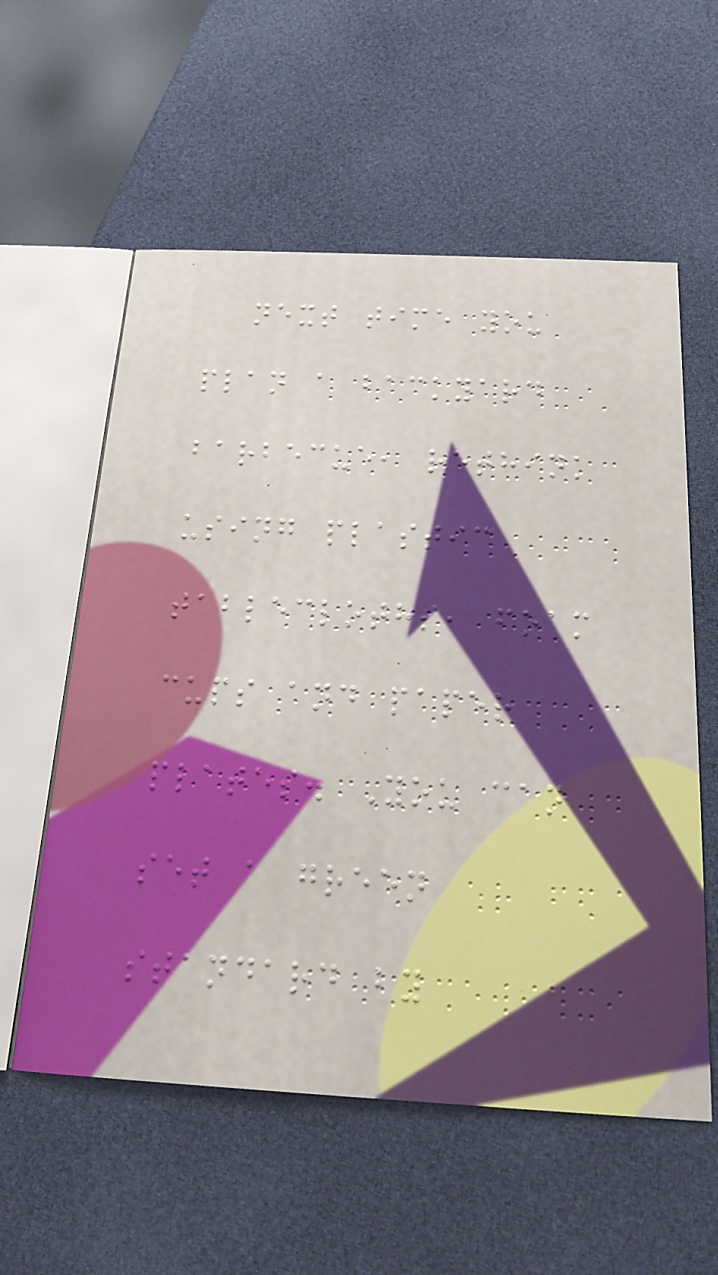next time you
plan a backyard
barbecue, rethink
using plastic
tablecloths, foam
cups and paper
plates. You can
set a green
standard by
